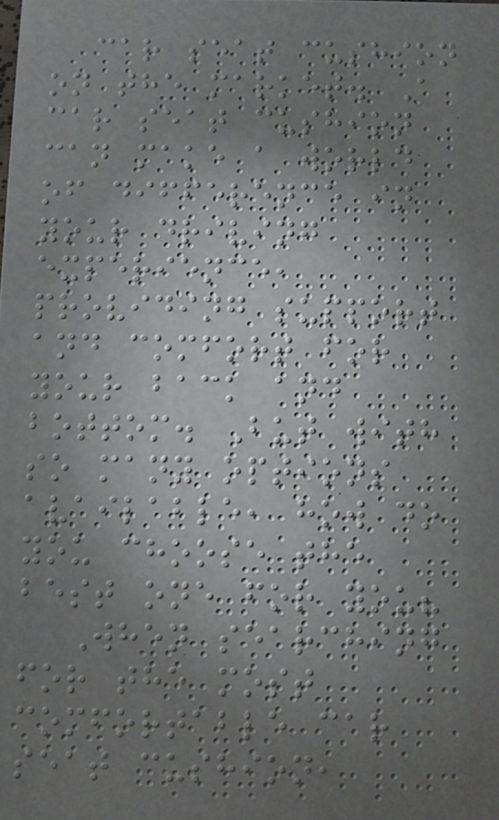car seat cushion
on the market. A
car seat cushion
can make a world
of difference in
your driving
experience,
providing support
and comfort for
your back and
bottom. But with
so many options
available, how do
you choose the
best one for you?
When searching
for the most
comfortable car
seat cushion,
